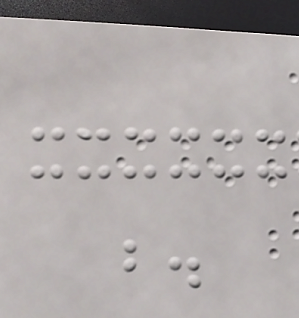b.
